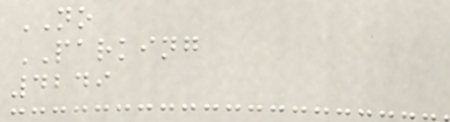NO
PARKING
4249
